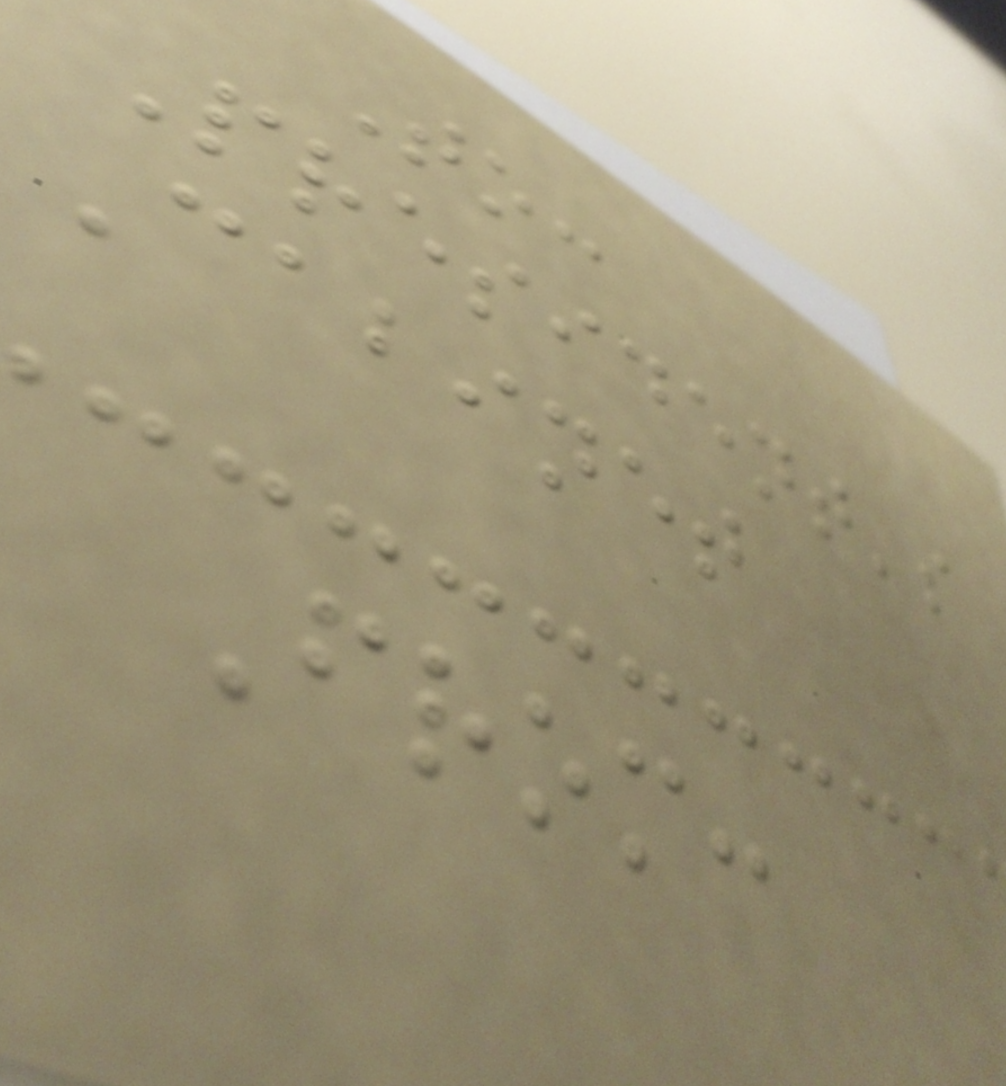To:
President's
Cabinet
From:
